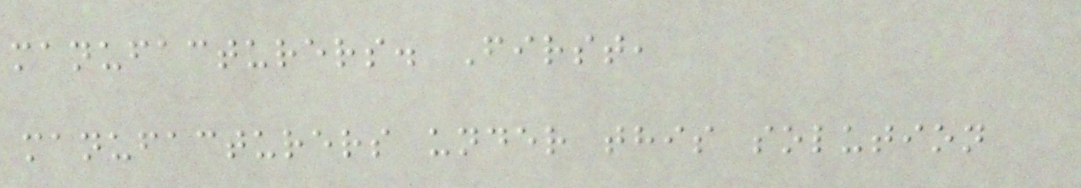manufacturers. First,
manufacturers under this solution
